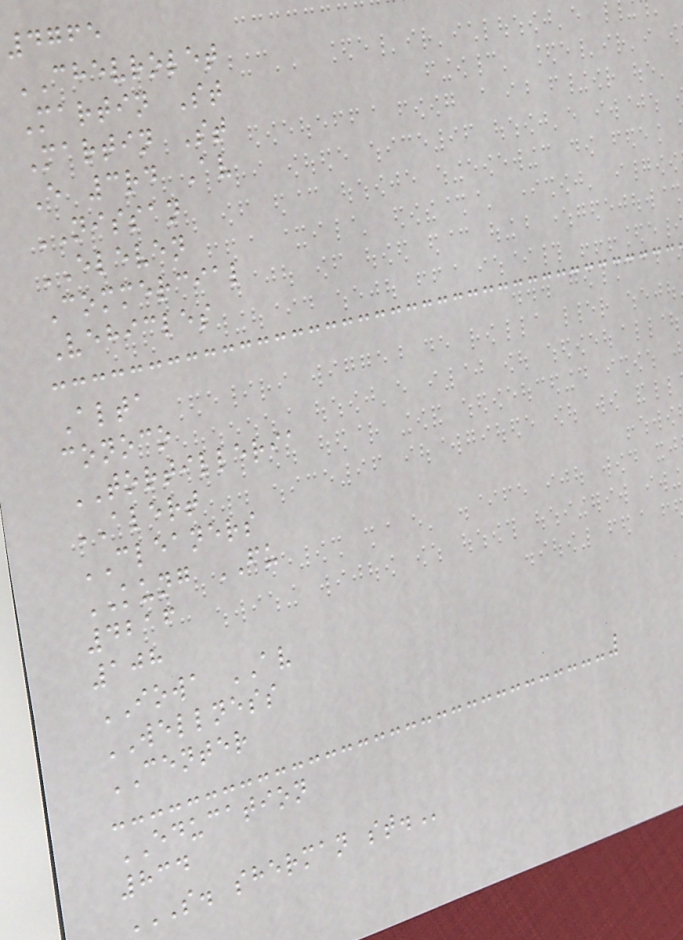4765
CHEVROLET
Martin St
Martin St
E 3rd Av
NISSAN
ELEVEN
Commercial
Vehicles
Alta
conoco
TORTILLERIA
ALERT
CLEANERS
KUNG FU
4216
108
IOWA AV
WELLNESS
CENTER
EDUCATION
834
S. SHERMAN ST.
